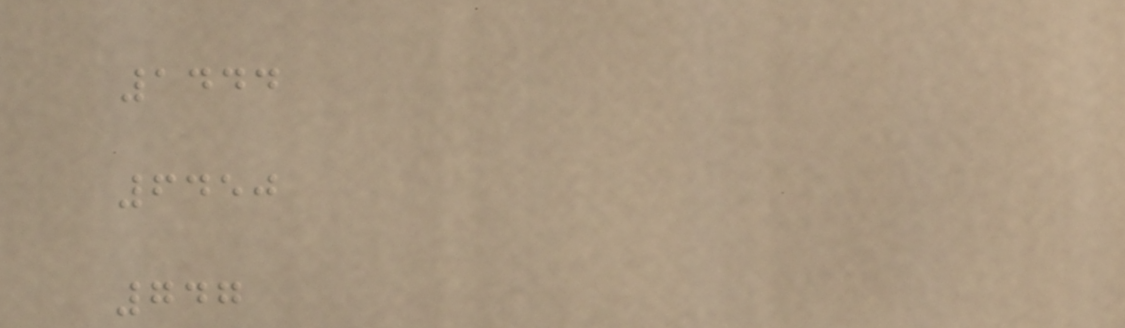1444
6450
747
